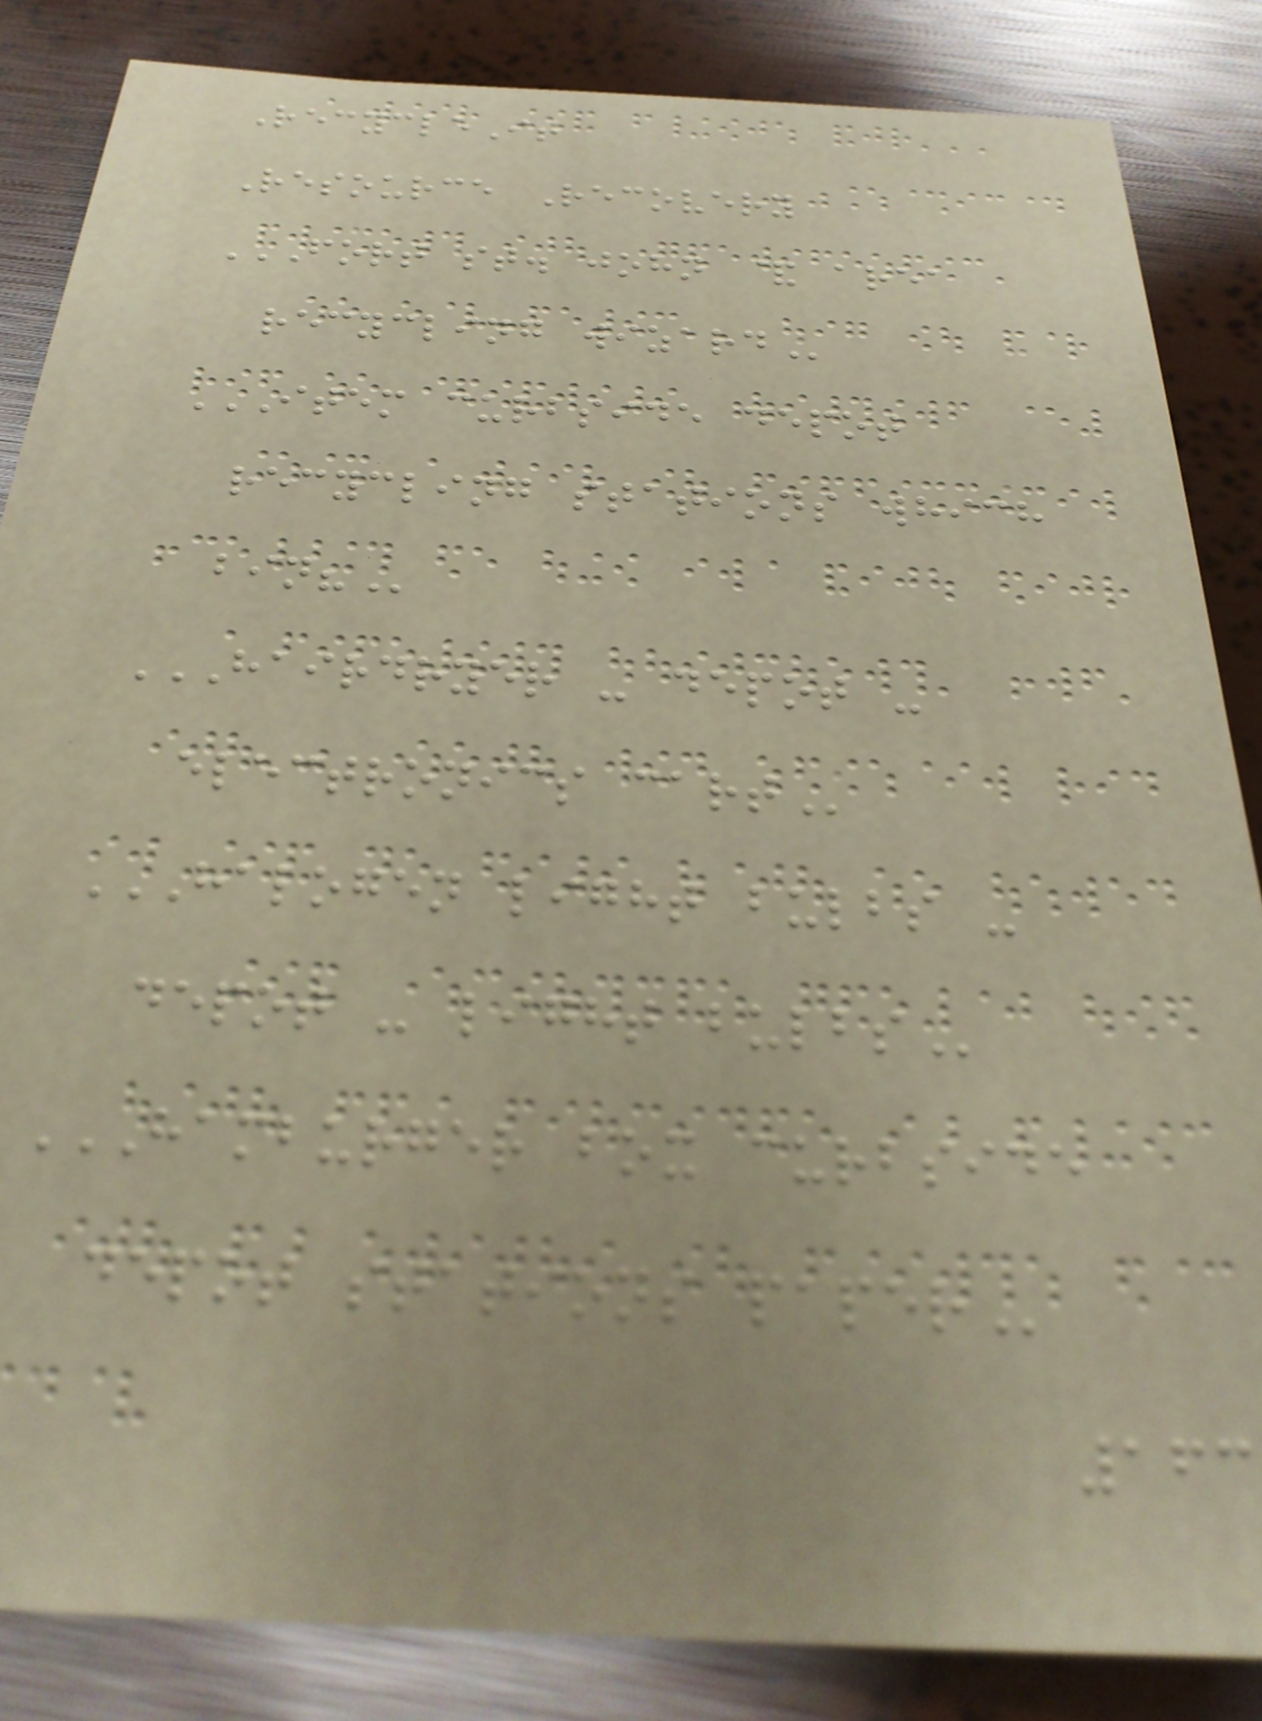RecycleIt
Resource Recovery
FORT ST. JOHN & AREA
RECYCLING WIZARD
ITEM CURBSIDE DEPOT
RECYCLING STATIONS WHICH
BIN?
HAIRDRYER - DEPOT -
ELECTRONICS CART
HALOGEN LIGHT BULBS -
DEPOT - LIGHT BULBS
HAMBURGER BOX CURBSIDE
DEPOT STATIONS PAPER
163
